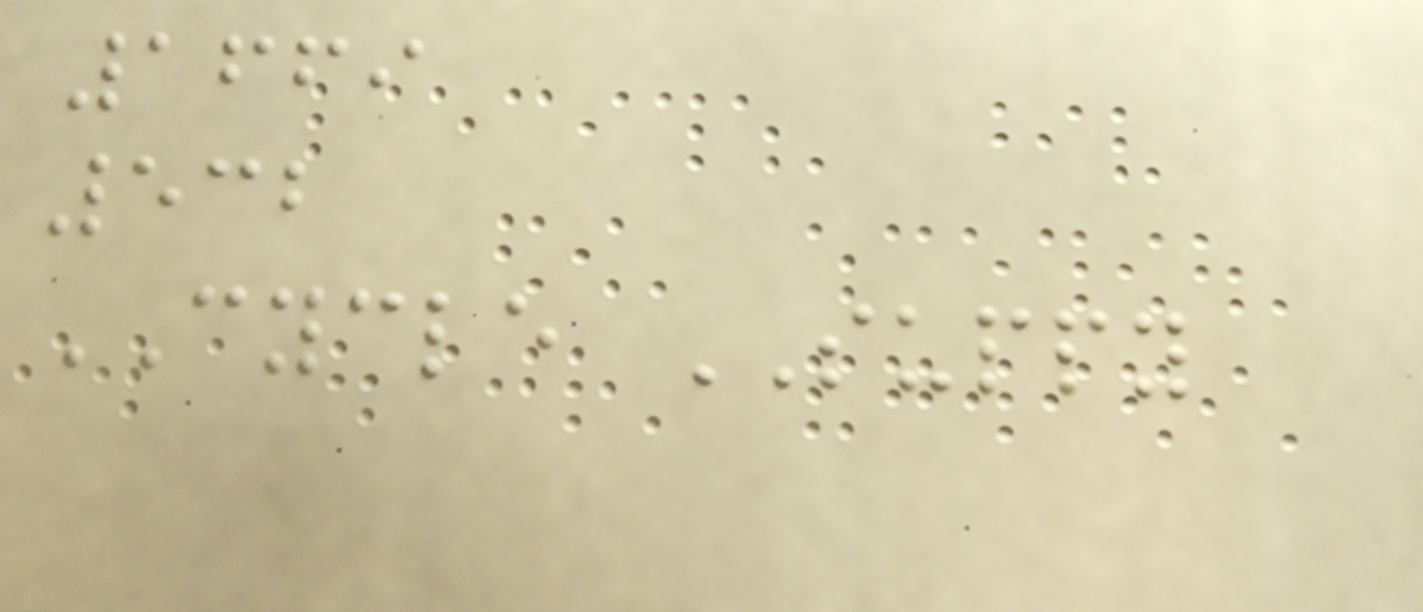1669
532
CYCLE SUPPY
